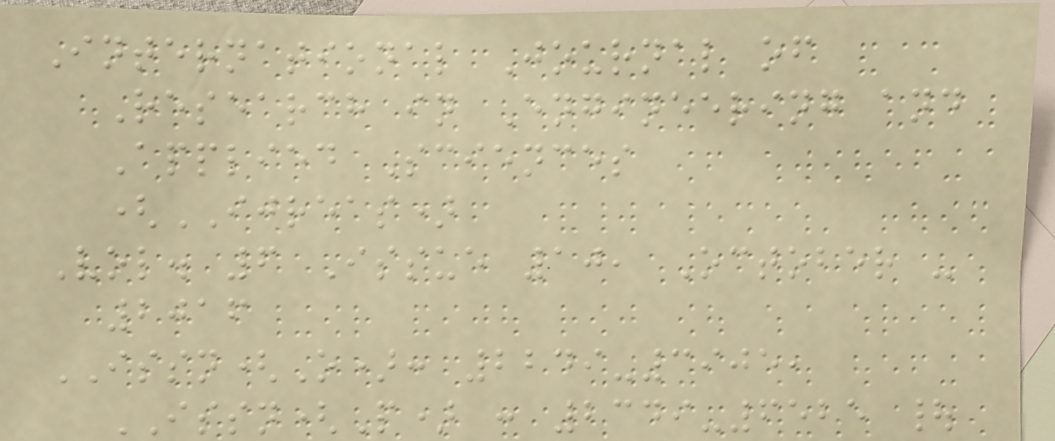International Journal of
Research in Engineering and
Applied Sciences
(IJREAS)
Vol. 6 Issue 10, October -
2016
ISSN(O): 2249-3905,
ISSN(P) : 2349-6525 |
